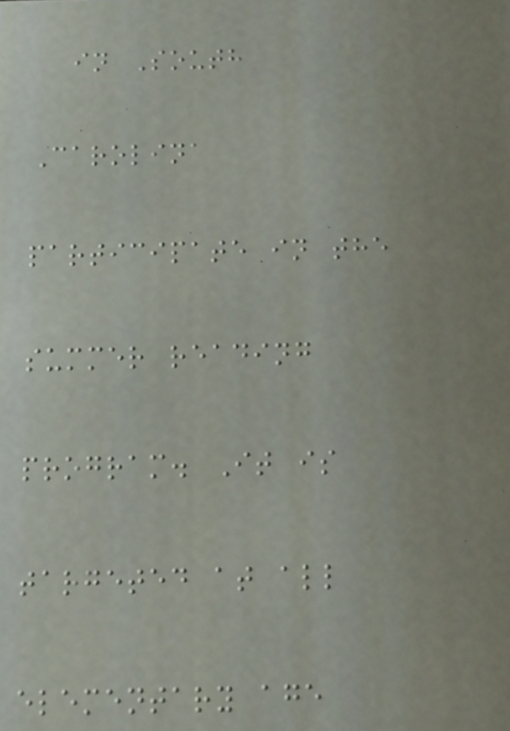in South
Carolina
participate in the
summer reading
program. It is
targeted at all
elementary age
